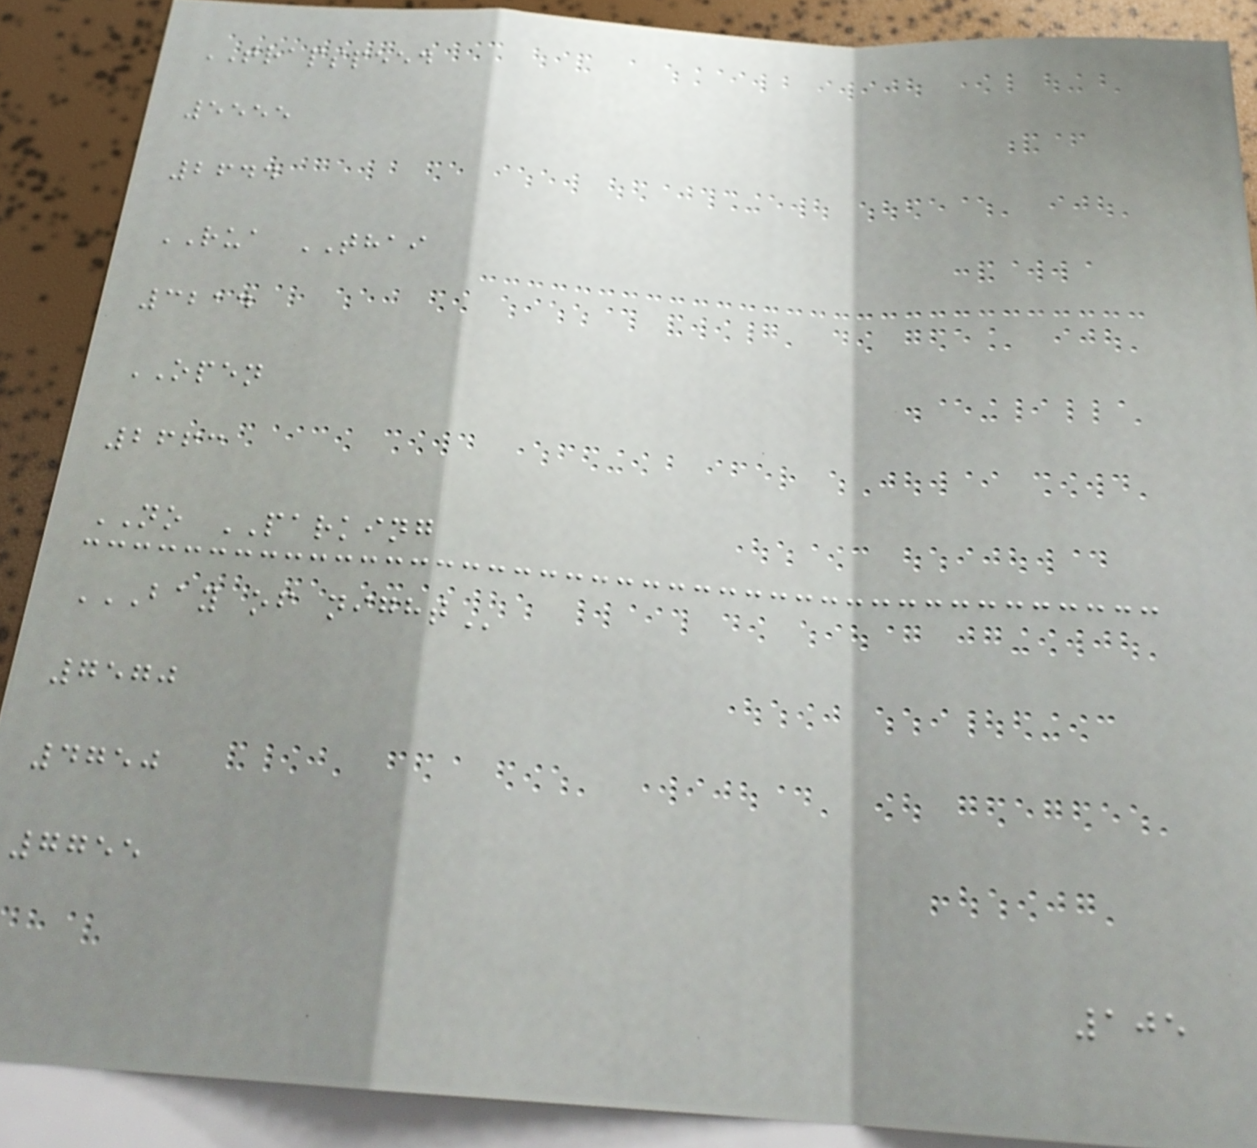TRAPSPEED
5555
2644
RUA THAI
3214
OPEN
2663
NO PARKING
BAY OF NIGHT
7570
4750
7755
105
